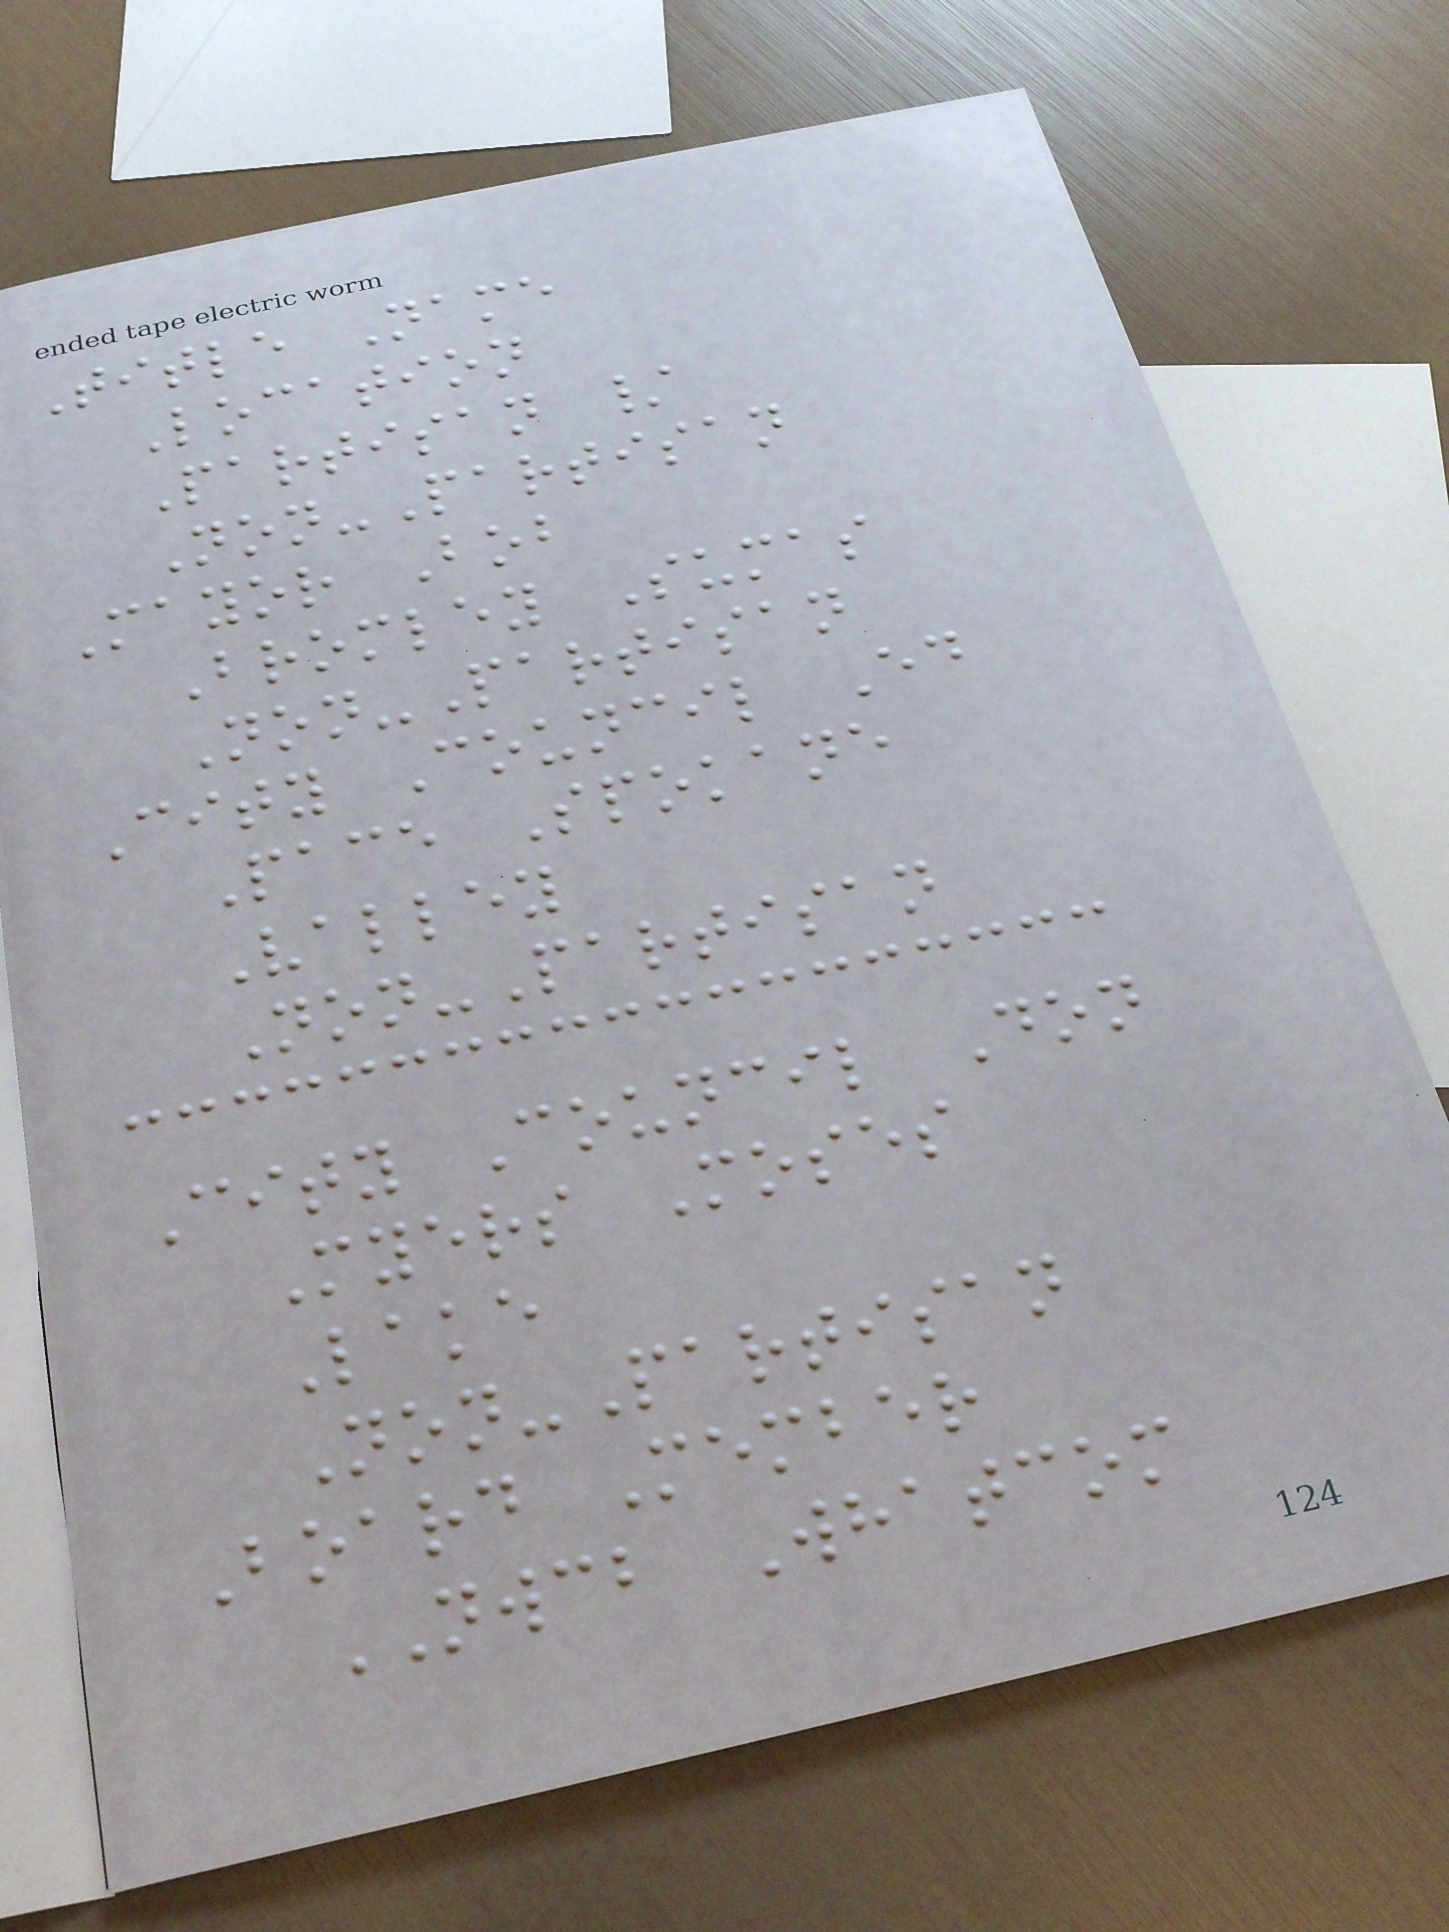Title Name
Location
Partisan /
Non-Partisan
Mayor Bob
Bromley Sumas
Non-Partisan
City Council Ed
Pace Spokane
Valley
Non-Partisan
City Council Don
Myers Moses
Lake
Non-Partisan
Board Member
NWCB Whatcom
